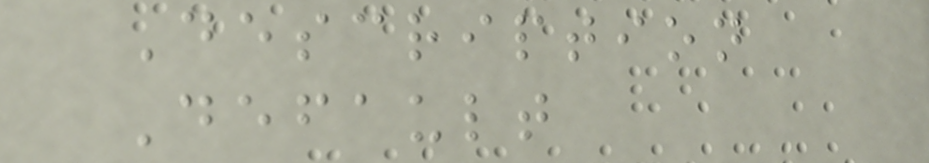Description
Default
